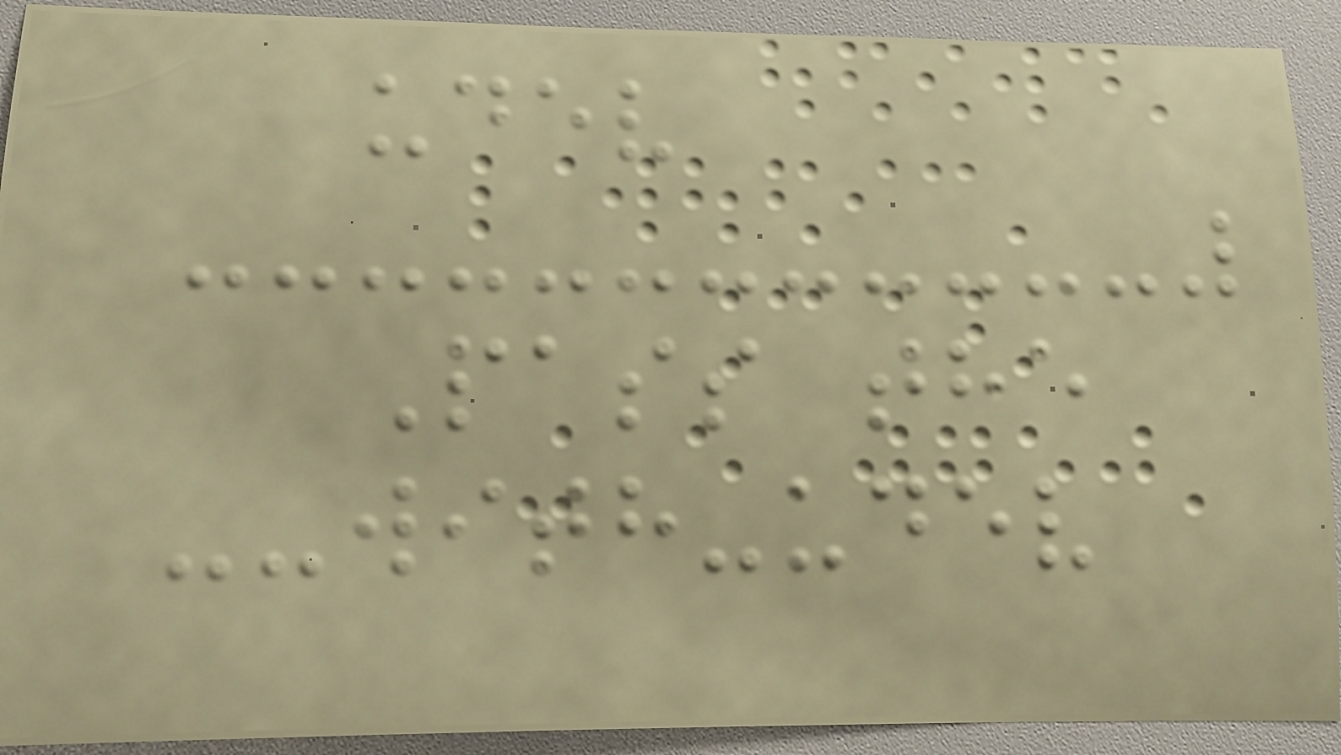udev
Pass the
--with-udev
